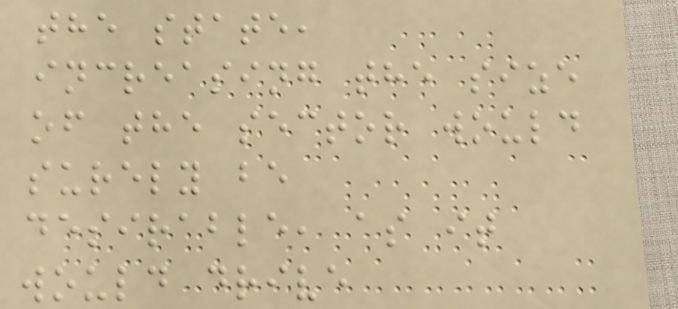the state,
increasing the size
of the sector would
surely be
desirable, as it
would drive
